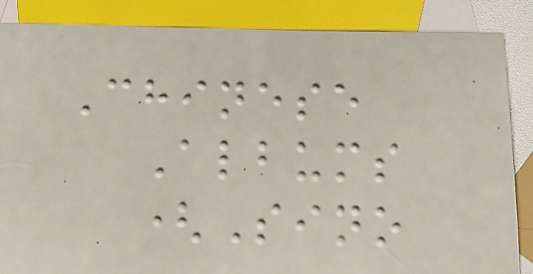Chinese
Albums
(Sino
